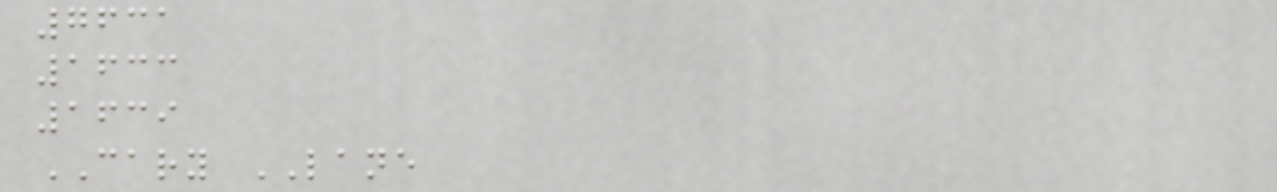7631
1633
1639
CARY LANE
